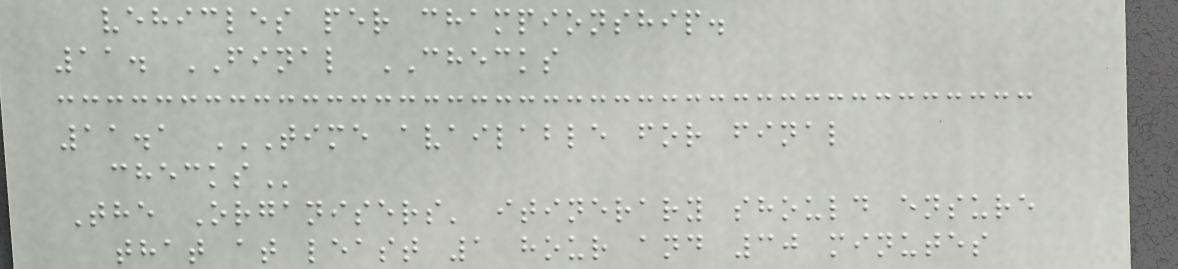vehicles per championship.
11. FINAL CHECKS
11.1 TIME AVAILABLE FOR FINAL
CHECKS
The Organisers' itinerary should ensure
that at least 1 hour and 30 minutes
